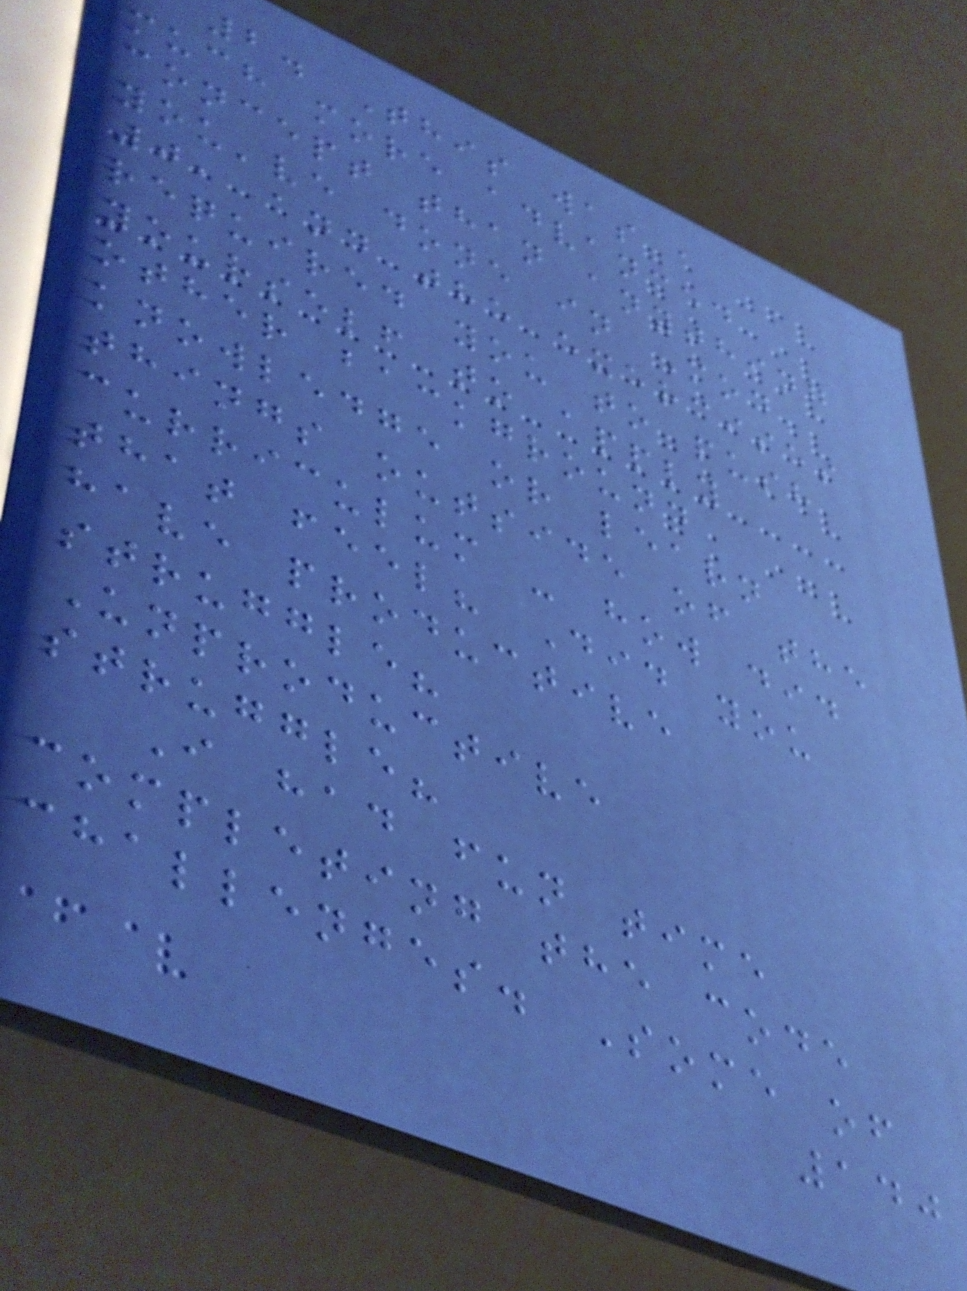2. This was a
much more advanced
concept than anything
you've done in Mod
0, and the exercises
required you to push
yourself to apply
other background
knowledge or learn
things outside of the
curriculum - how did
that feel? Did you
have productive
struggle?
Unproductive
struggle?
I had fun time
completing the code
challenges. Some of
140
